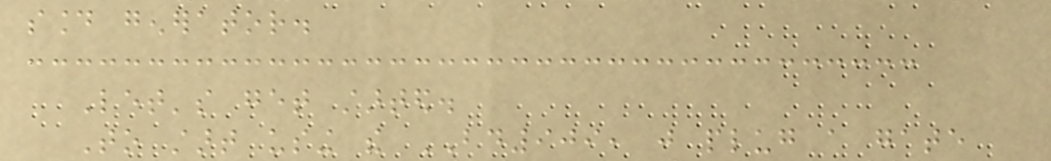sound generator.
Let's get started.
To start using the BD909, just plug a gate
